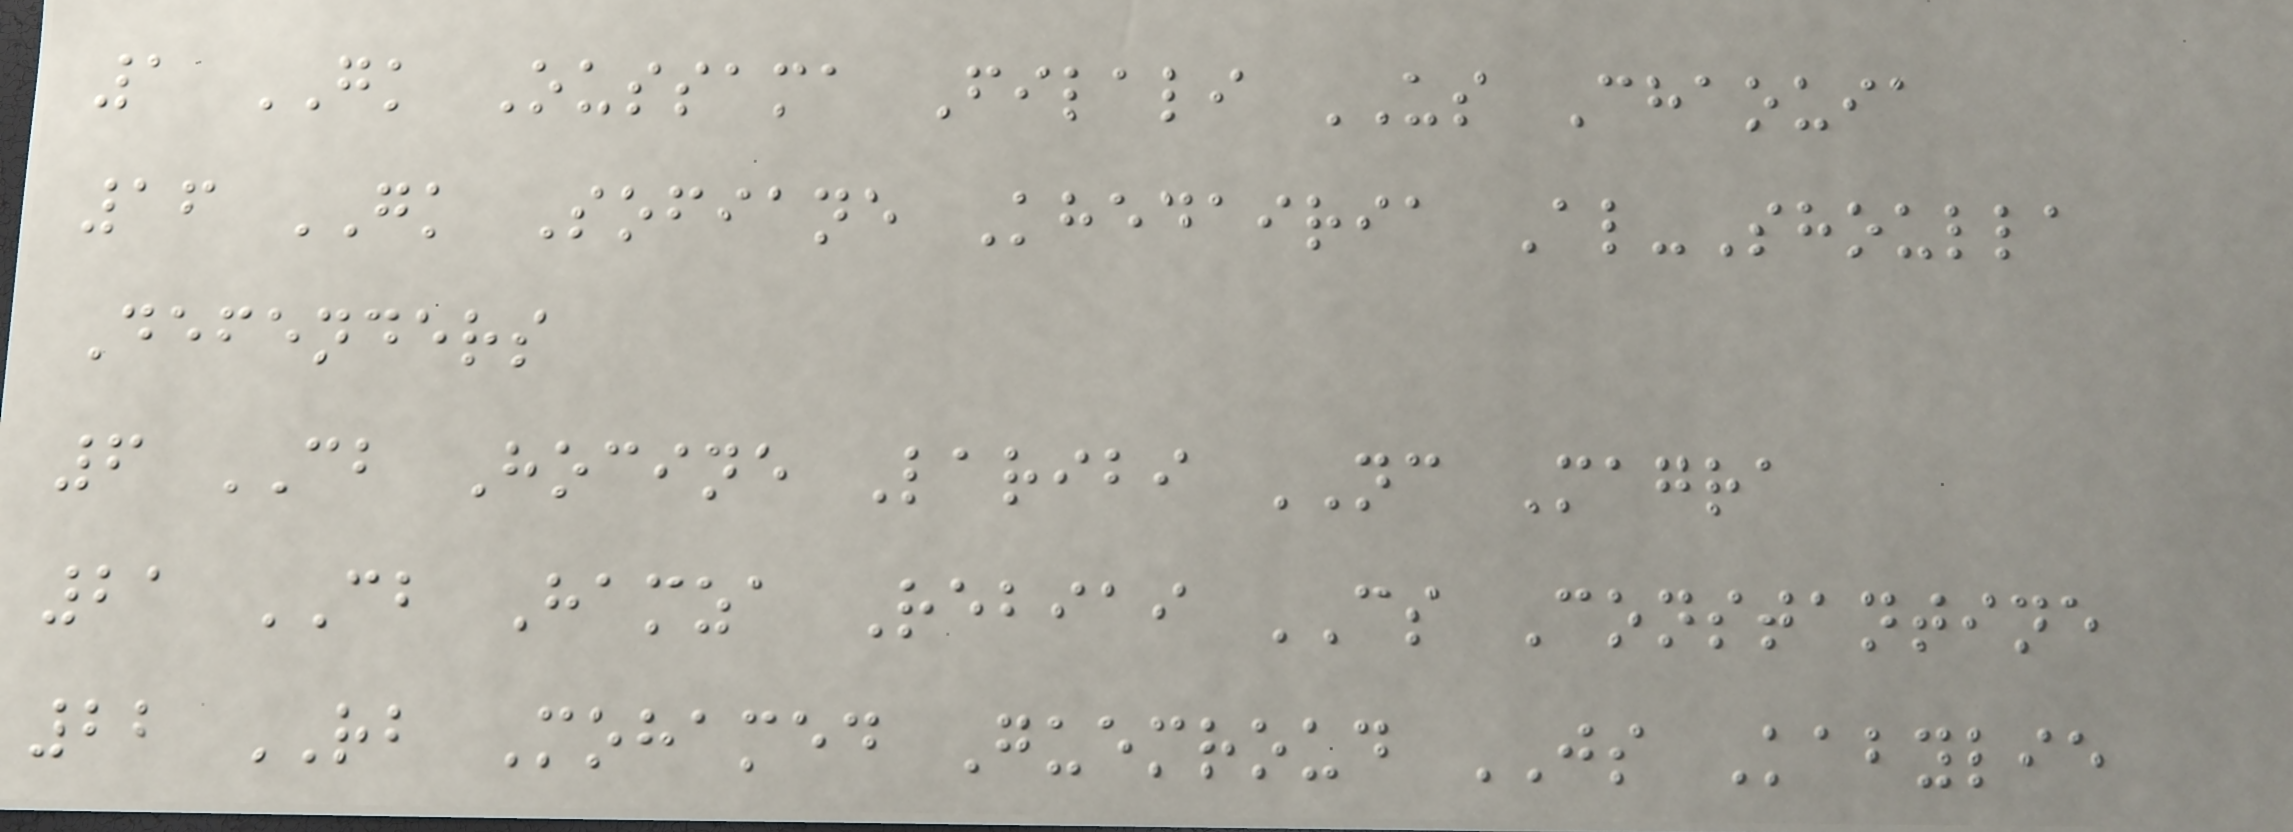1 GK Oussama Filali US Chaouia
16 GK Sofiane Khedairia Al-Shoulla
Defenders
6 CB Hocine Laribi NC Magra
21 CB Hamza Rebiai CS Constantine
22 RB Mohamed Guemroud JS Kabylie
